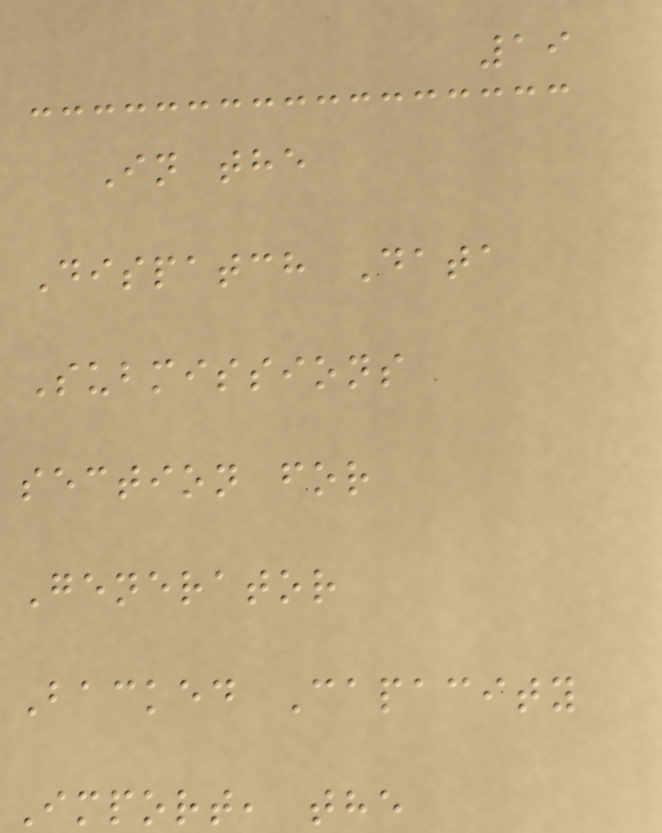19
In the
Dispatch Data
Submissions
section for
Generator
Backed Capacity
Import, the
